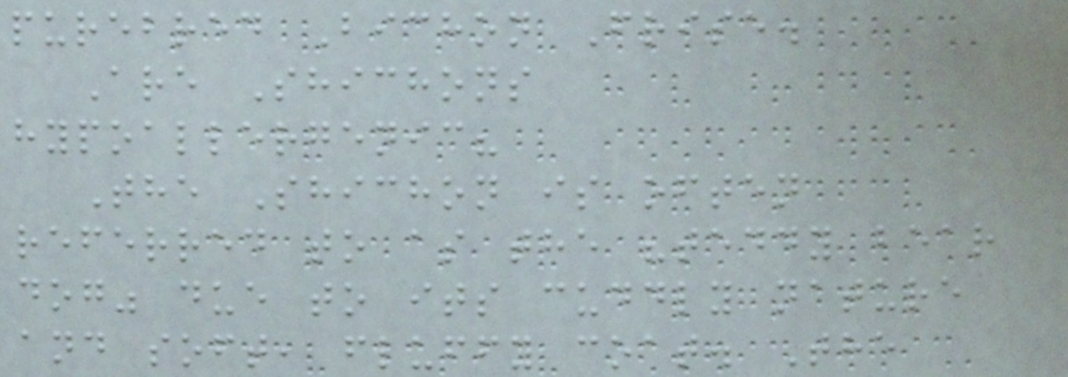purebred Bichon Frise.
Are Shichons
hypoallergenic?
The Shichon is often
referred to as the "teddy bear
dog" due to its cuddly nature
and soft, fluffy coat. The
